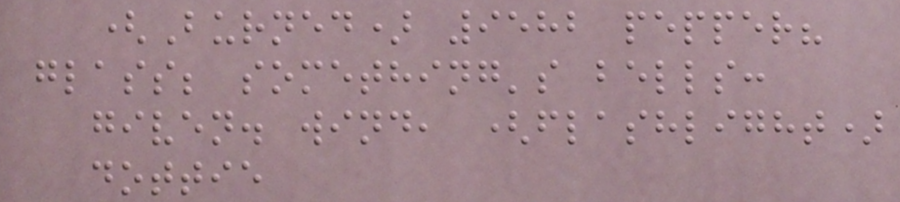(Burned) 9582 pepper?
glass; something's bells:
given. wind, (flashlight)
dottie
